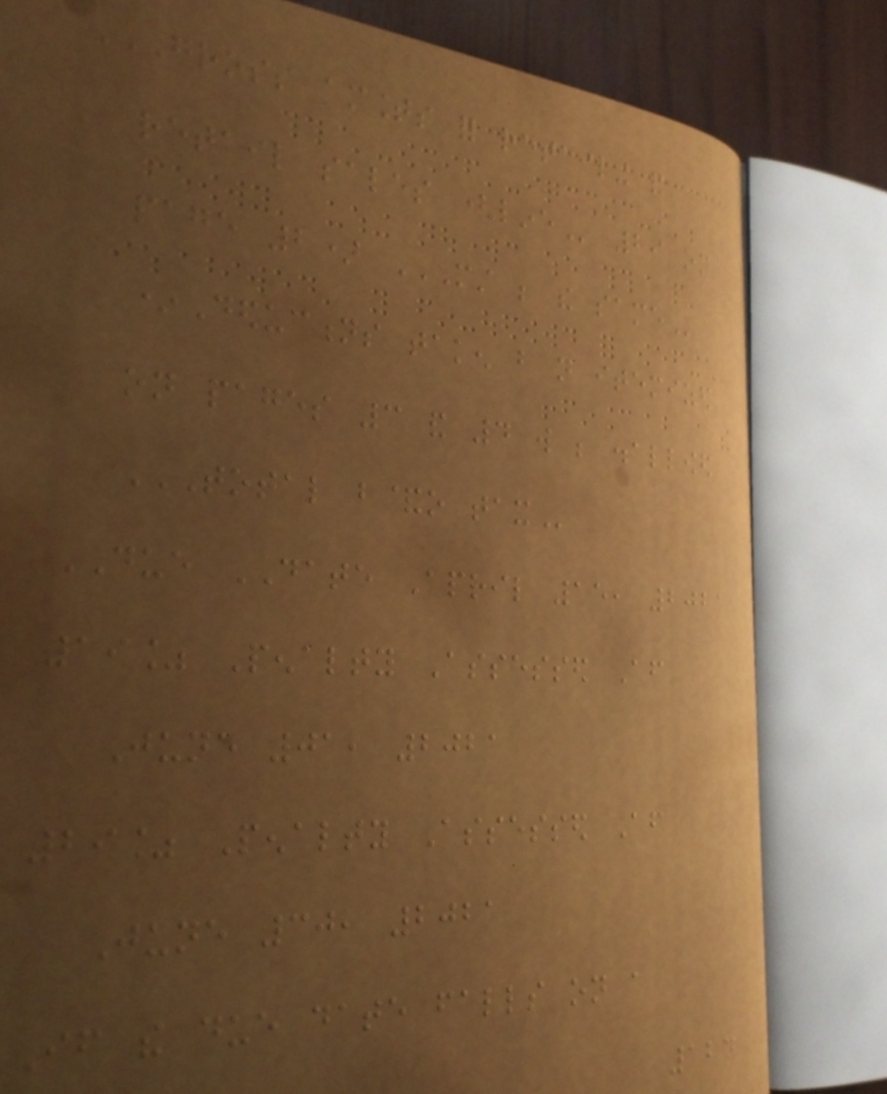GROSS AMOUNTS FOR RETAILING AND
RETAIL SALES (LINE 29 on
page 2) MUST BE THE SAME
*Deductions taken but not itemized
on pages 3 and 4 will be disallowed
TOTAL B&O TAX
DUE DATE April 15, 2021
19% Penalty Assessed After
June 01, 2021
29% Penalty Assessed After
June 30, 2021
If the due date falls on a
124
